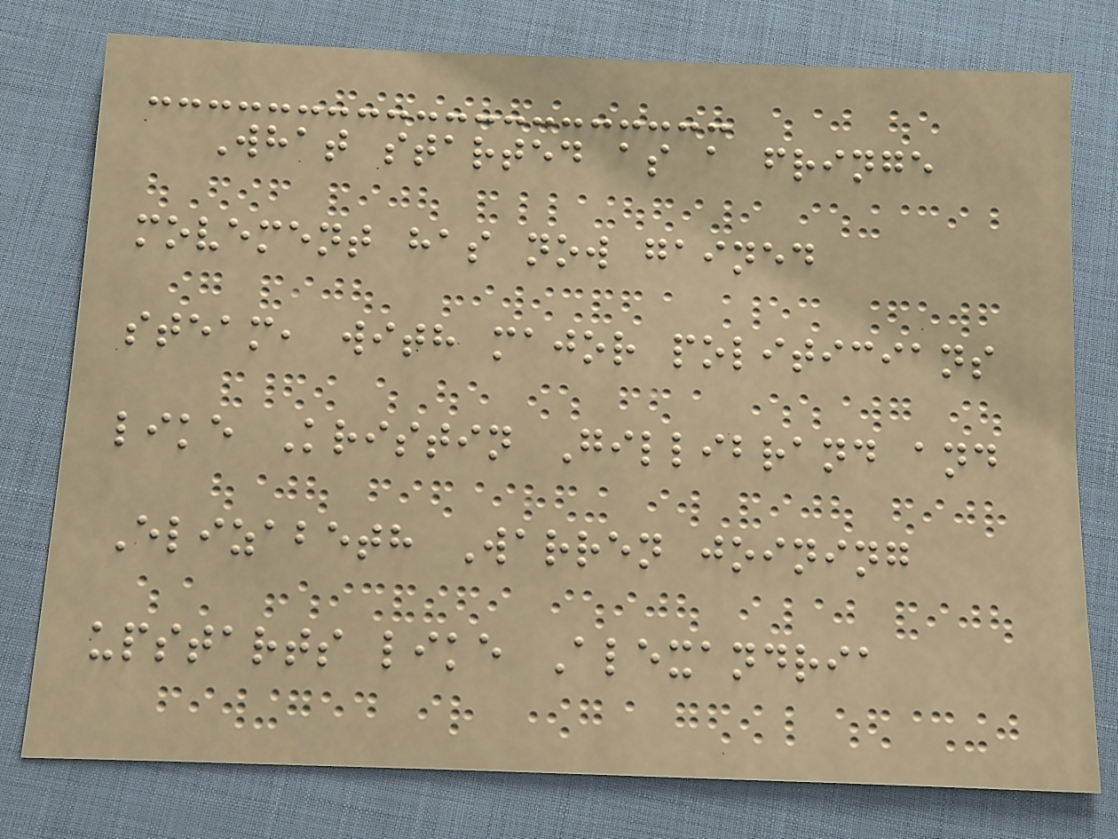What started as a fringe
movement has now gained
steam, with major politicians
like Kristin Gillibrand and
Elizabeth Warren joining
upstarts like Alexandria
